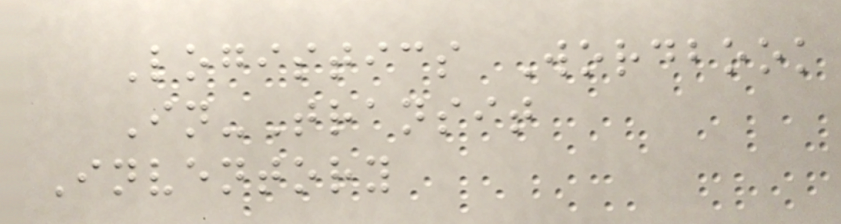Logistics Wordbook
In-Transit
Inventory
